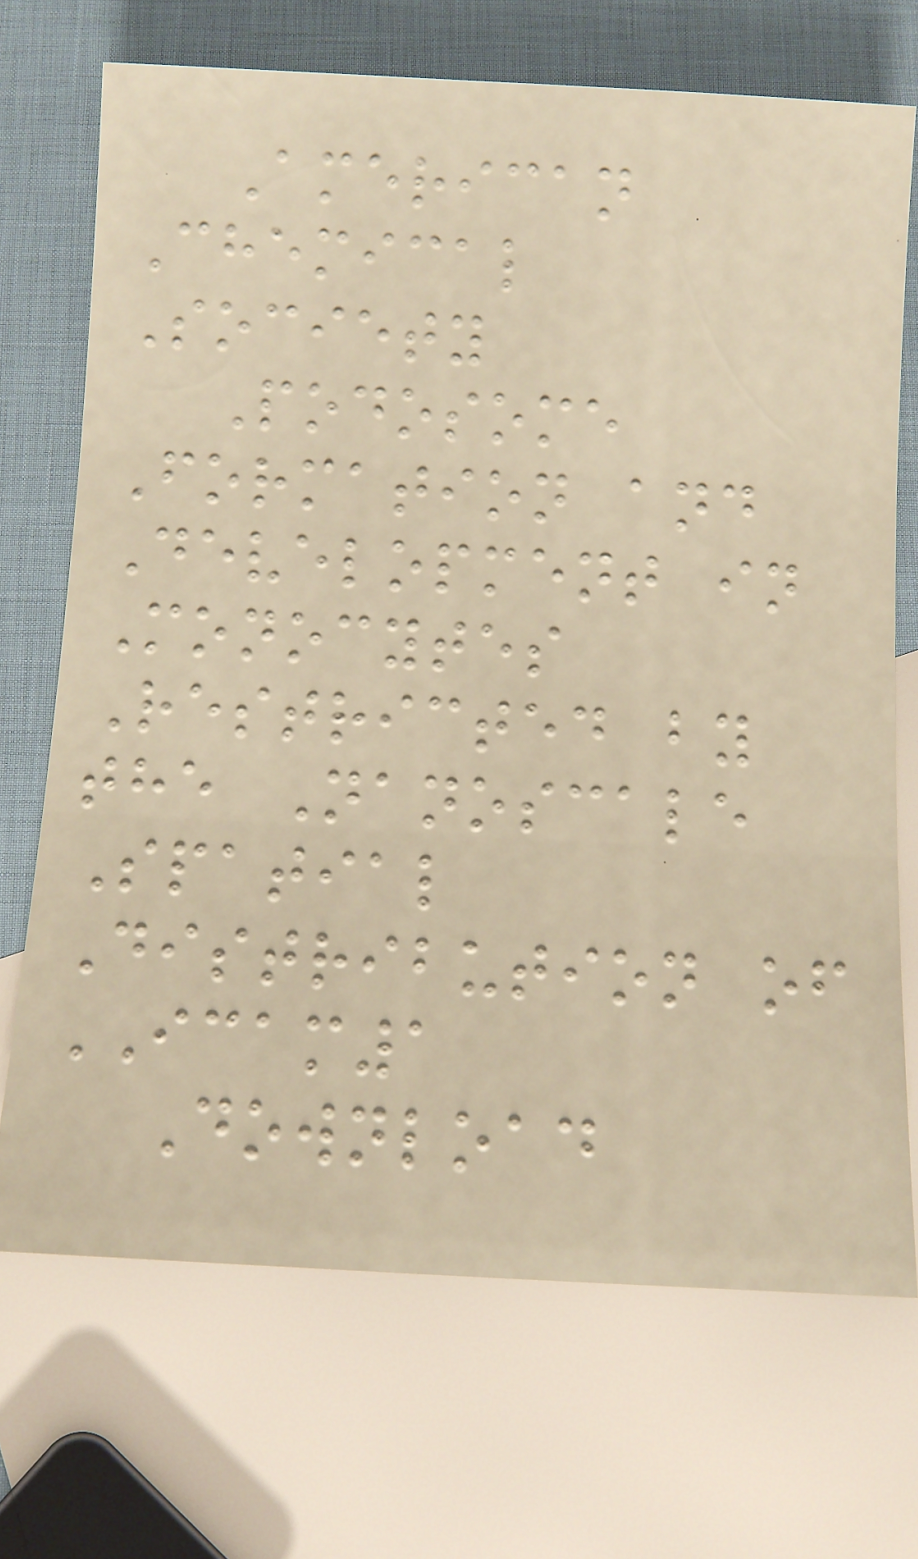American
Chemical
Society
Podosome
Formation and
Development in
Monocytes
Restricted by
the Nanoscale
Spatial
Distribution of
ICAM1
Download
